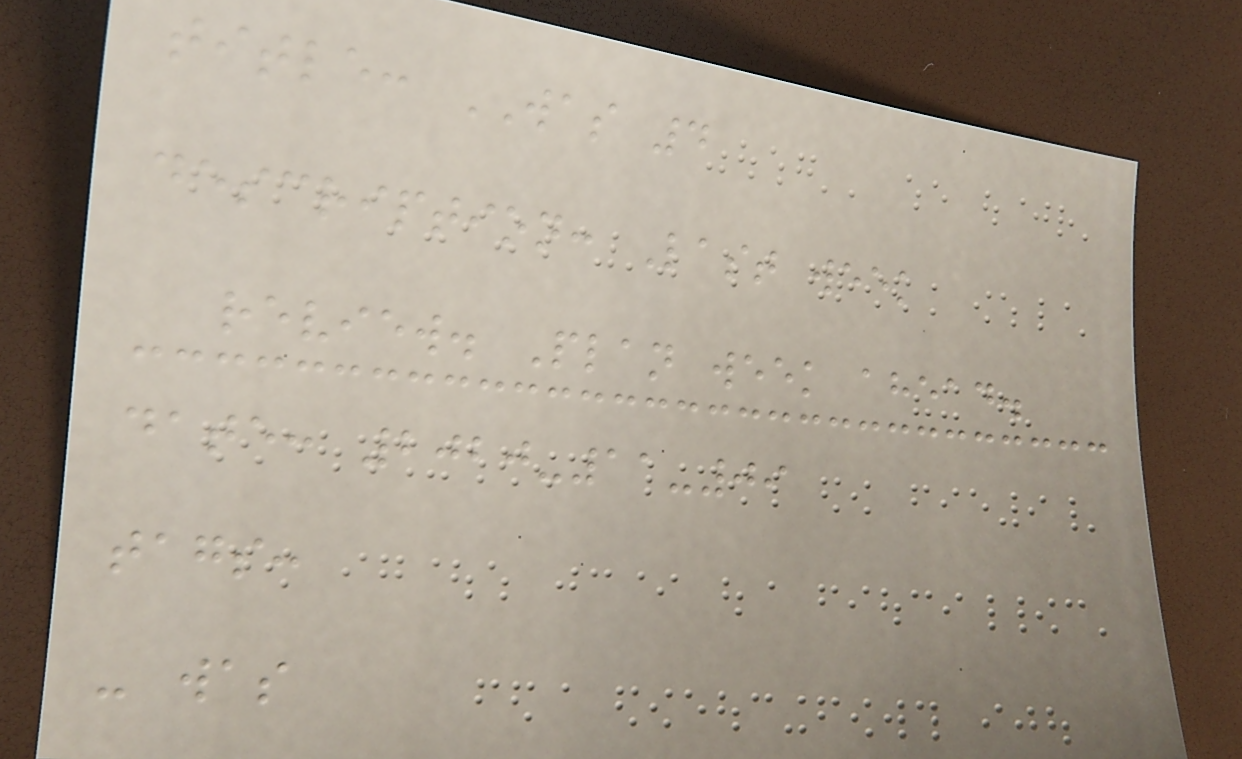title: WAS 4
description: Last week
review. Plan week ahead.
date: 2020-11-09
tags:
- was
